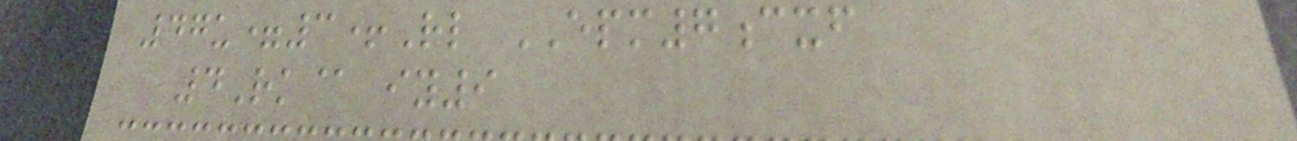47u=3+Rl EPM7cxf
4Rk@ iy9
